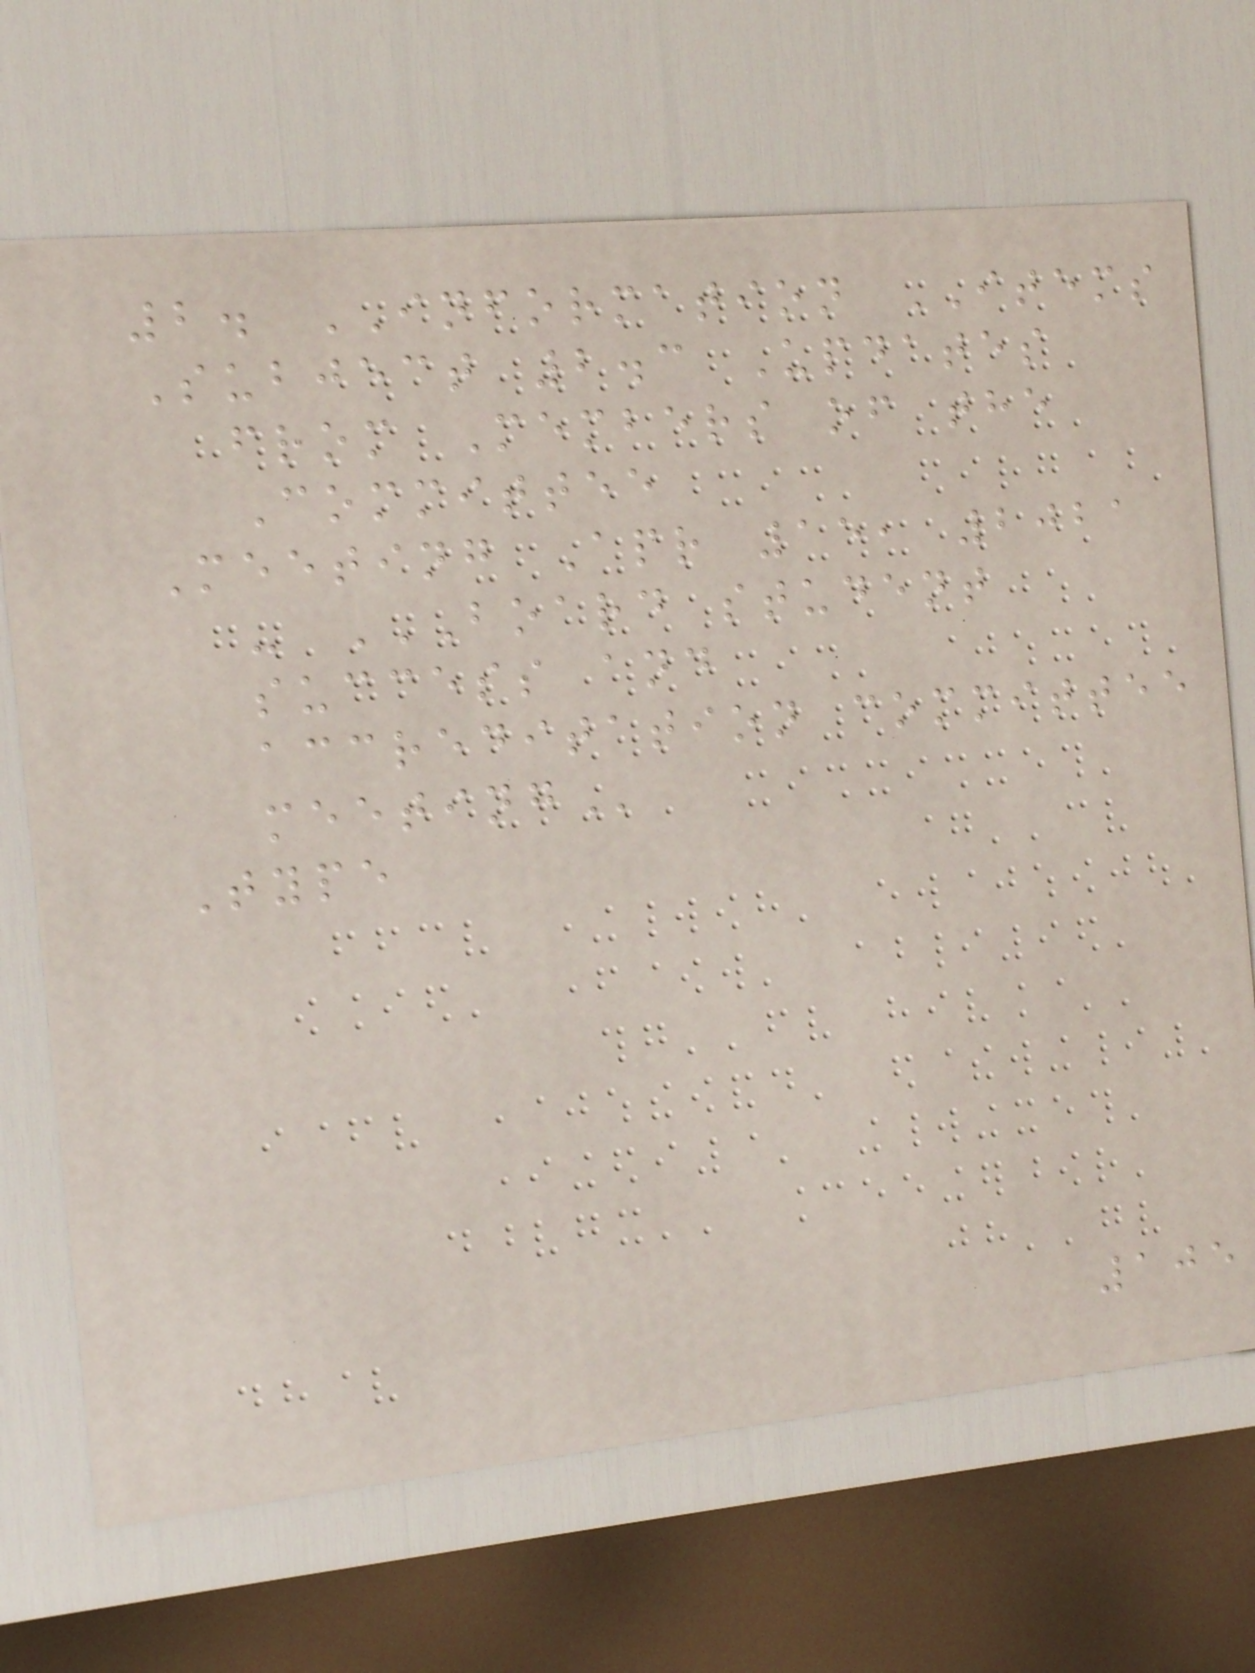2. INFORMATION ITEMS
Subject 2.3 Updates
from Members of the
Committee
Meeting Apr 15, 2021
- BOARD STUDENT
SUCCESS AND
ACCREDITATION COMMITTEE
MEETING
Type
105
